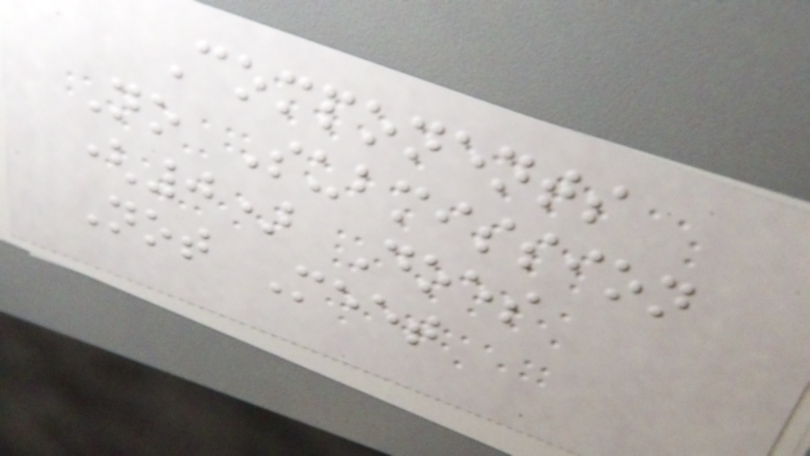Components
No Submission
(0) Does
Not Meet
